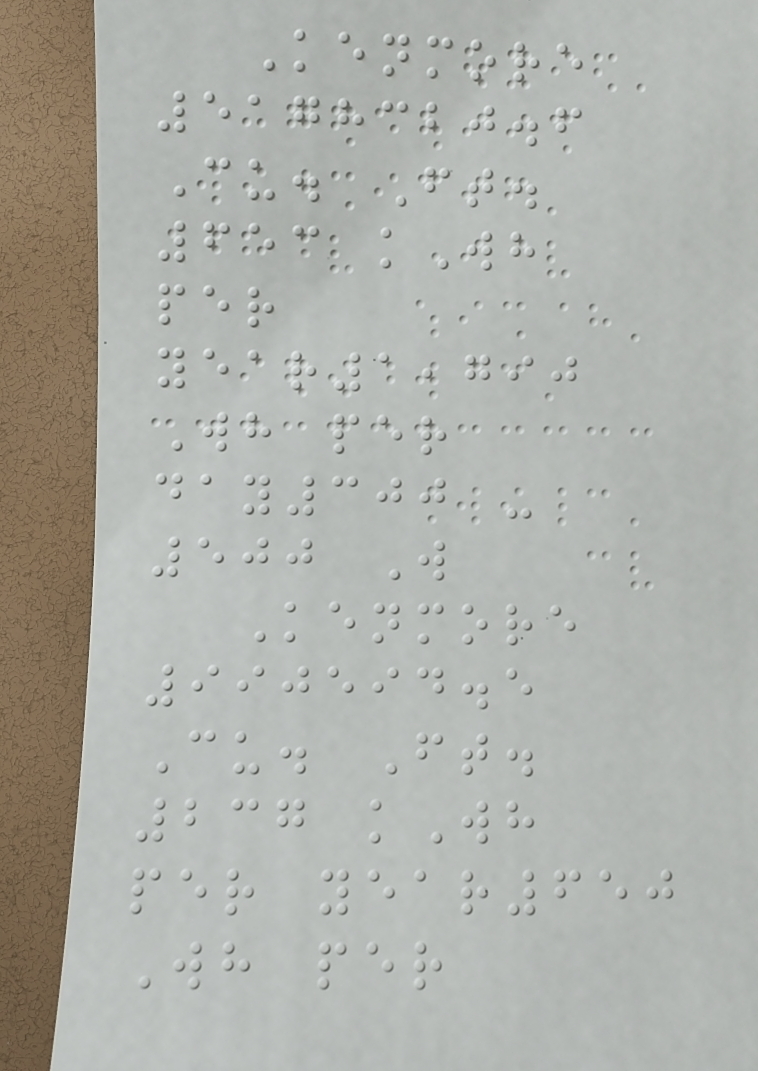Kenmore
5178320.6
Cu. Ft.
653 kWh
per
year1,790
Wh per
day300 -
500 W
Kenmore
990594.5
Cu. Ft.
237 kWh
per year650
Wh per
